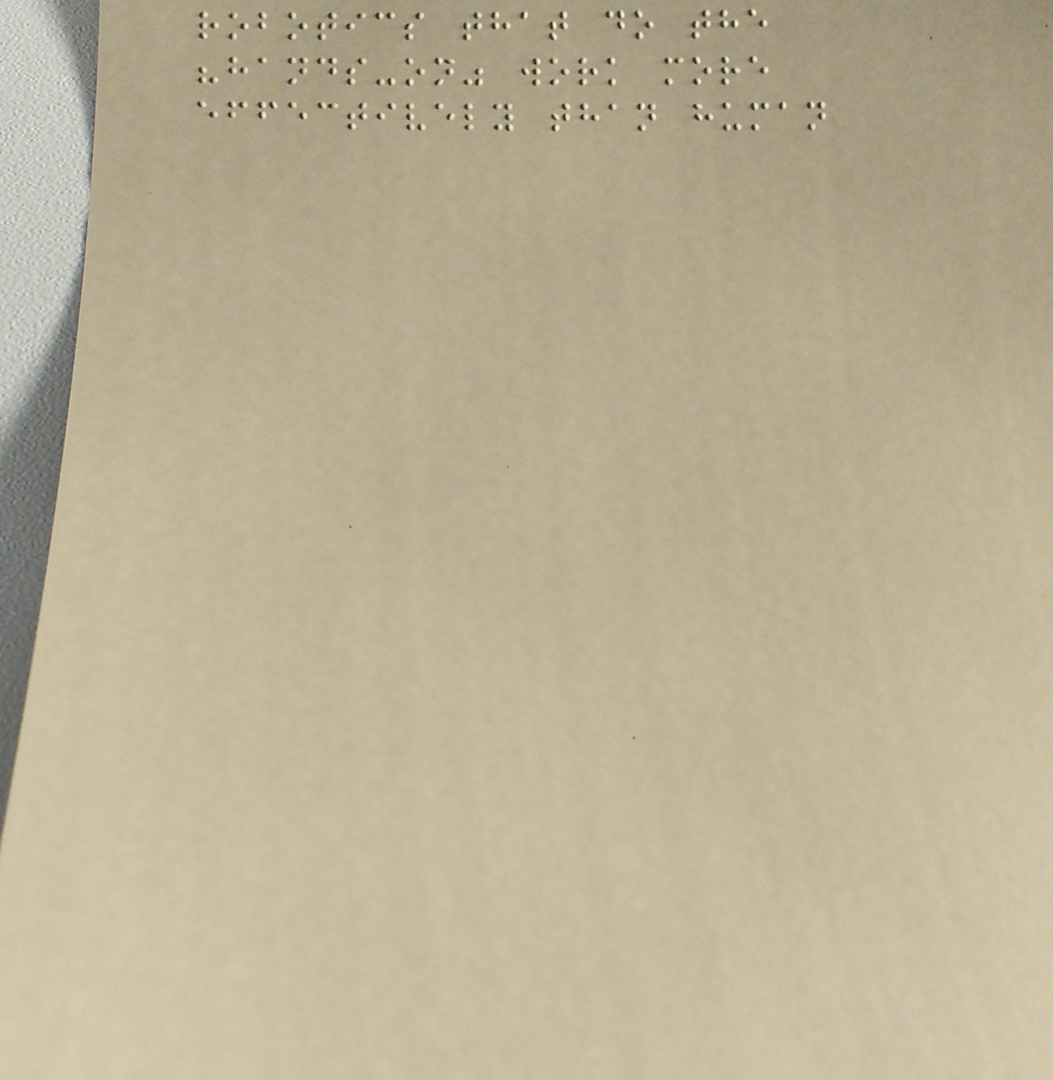robotics that do the
"hands-on" work more
effectively than human
